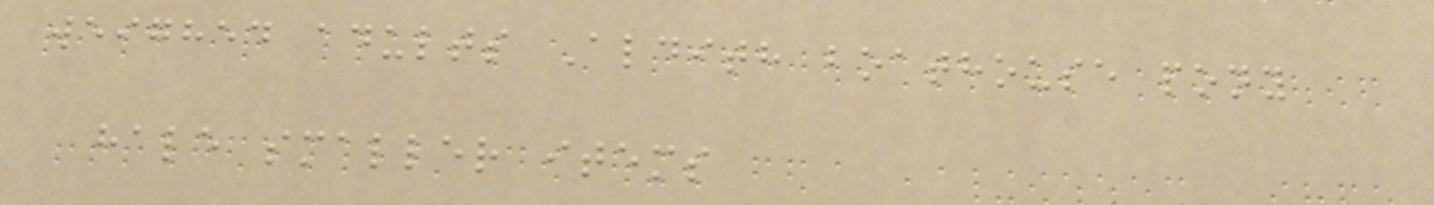weighed adults Aldith boathouse pony
hale smaller items
